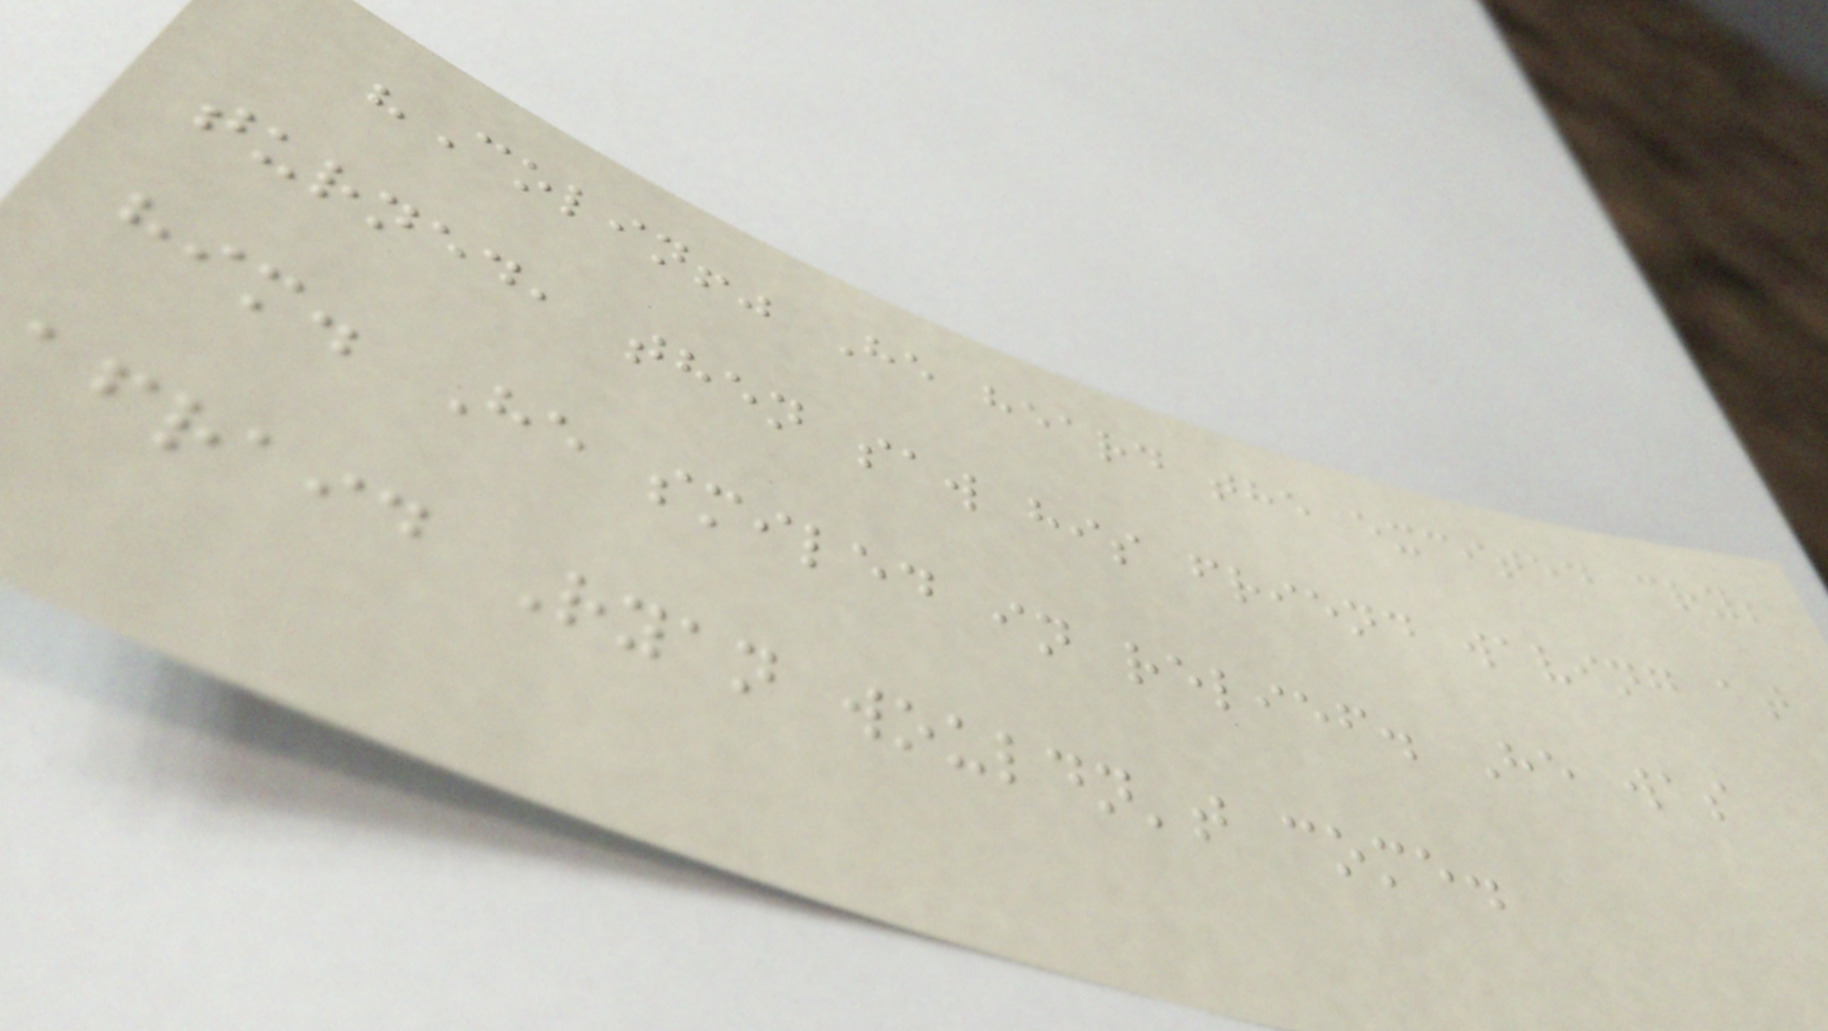"Colin!" He heard the excited cry;
turned, then saw his friend waving at
him. He smiled in relief. He was
afraid Ryan wouldn't come.
